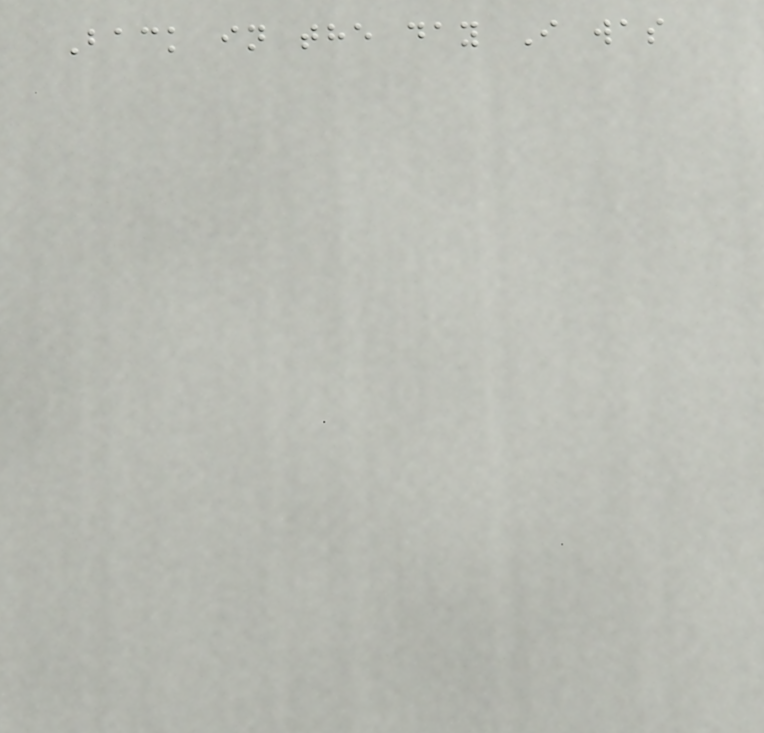Back in the day I was
